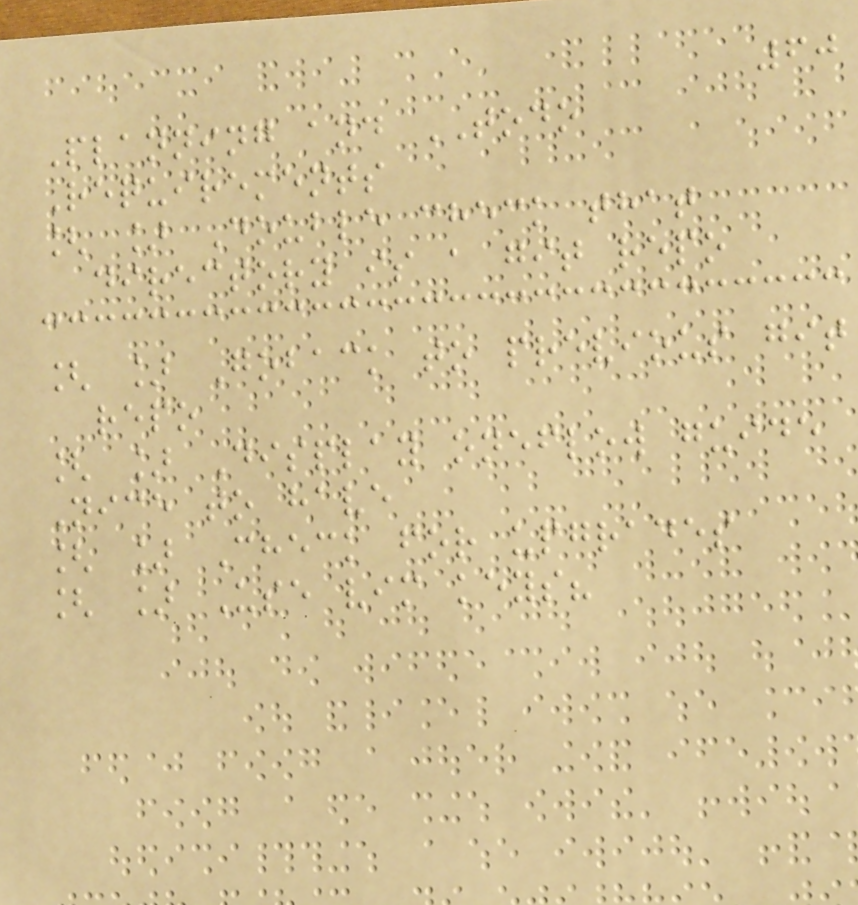60
Planning and TODO
Requirements
[ ] Double check that
directory is a git repo
[ ] Goback to previous git
repo
[ ] Display oneflow guide
Nice to have
[ ] Check for upgrades
[ ] Use vim keys?
